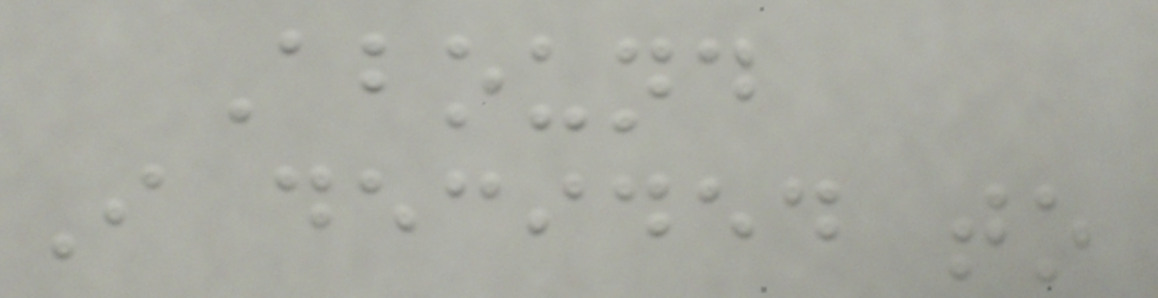Abound
I decided to
